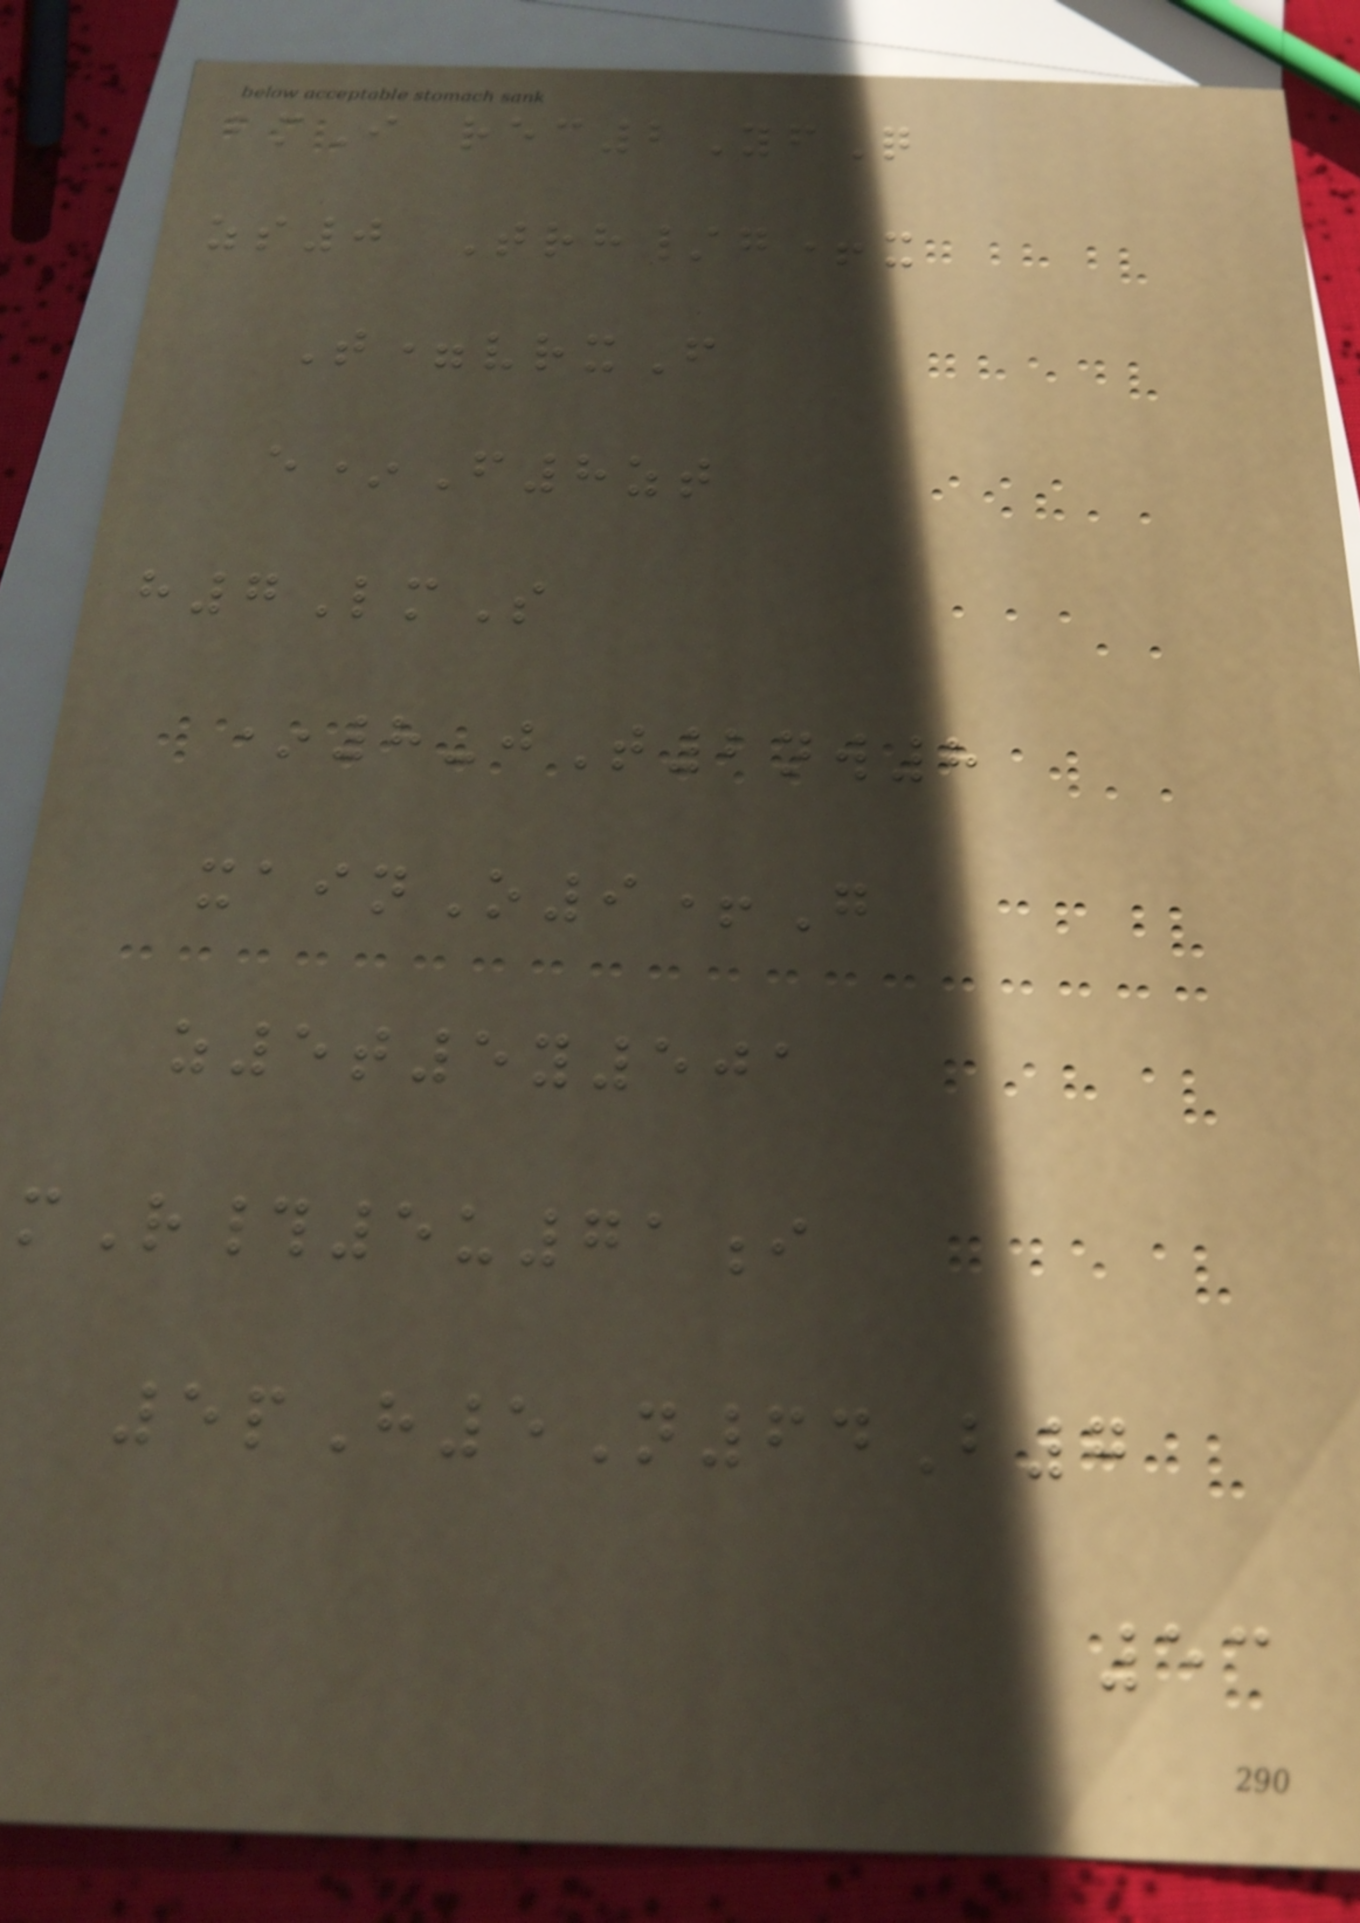bmI rec2YfQ
zs0 Trh/g+x
T=vrxF
e*F8zt
h7LmS
*8-jT2nw8
xainO9+G
z5t5y501
mR#5u71i
5pH5N64B7
53
